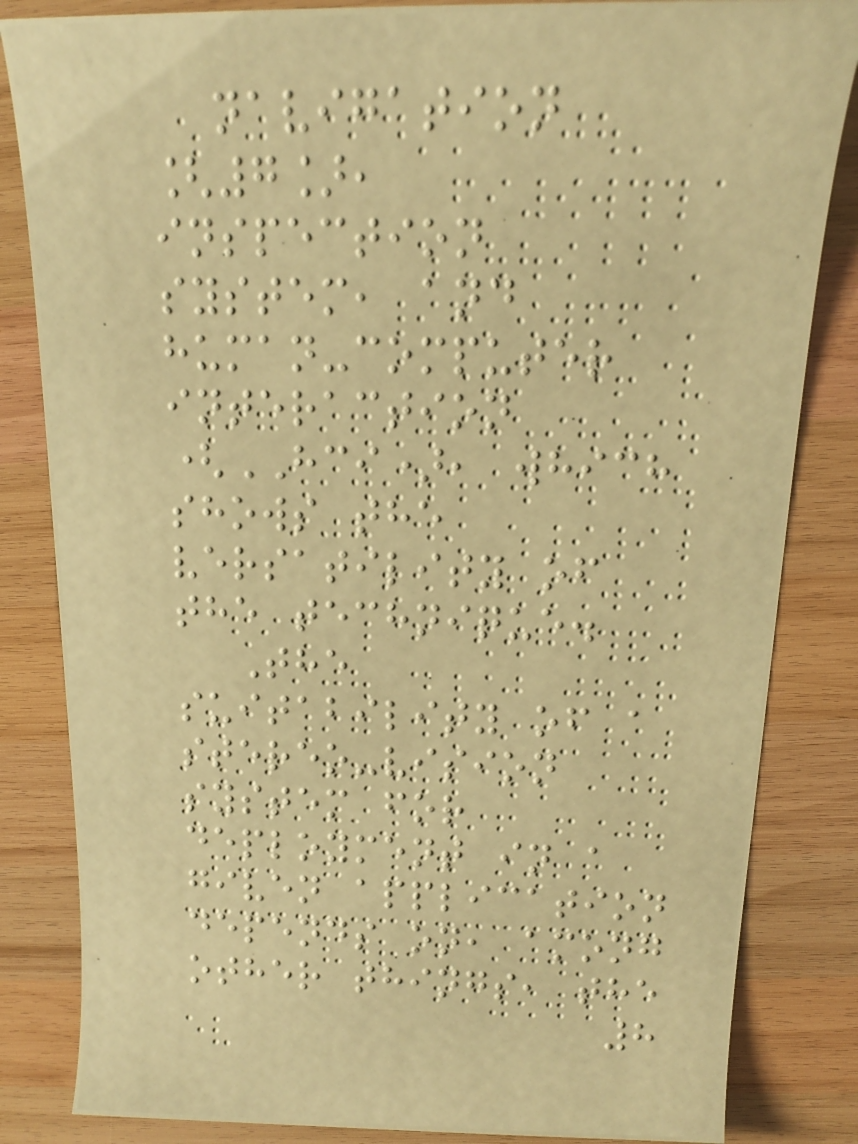navigation
[7],
inspection
system, and
human-computer
interaction
(HCI), which
shows the
versatility of
the technique.
The
suitability of a
stereo-vision
system for
deployment in a
given application
depends on, among
other things, the
8
